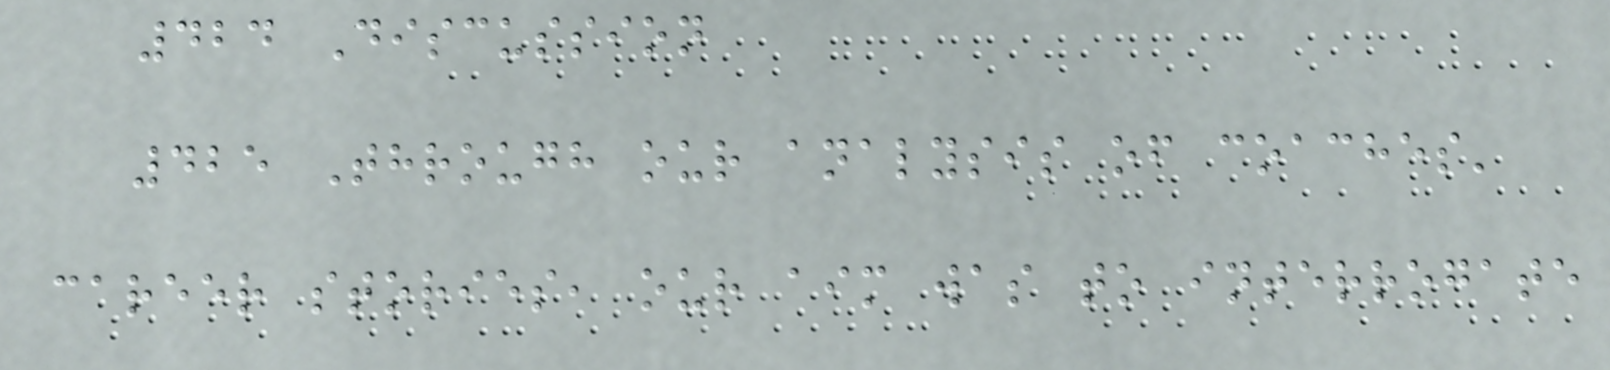424 Discussion
425 Through our analysis of coaches'
career stories, our aim was to interrogate
